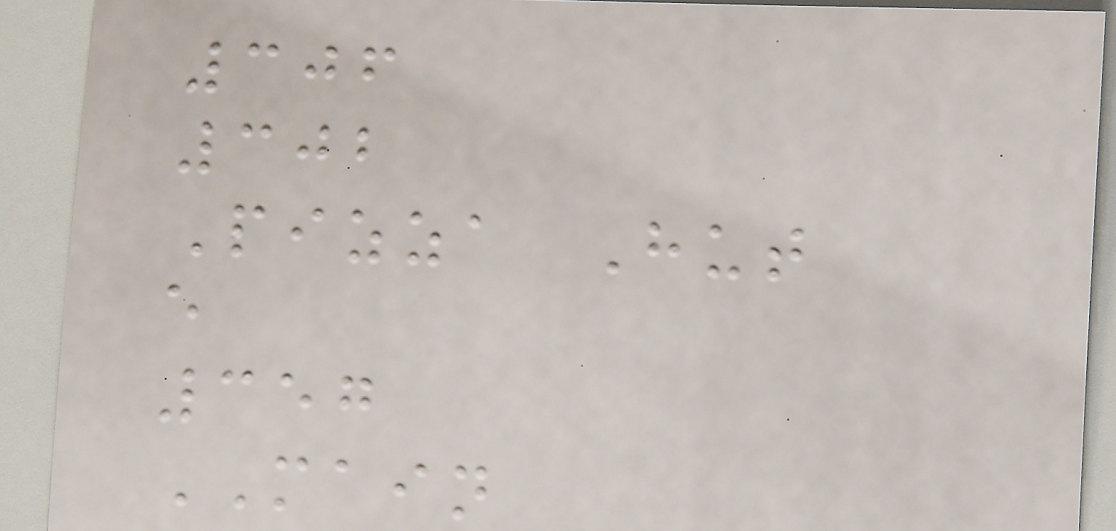306
302
Pizza Hut
e
357
MAIN
